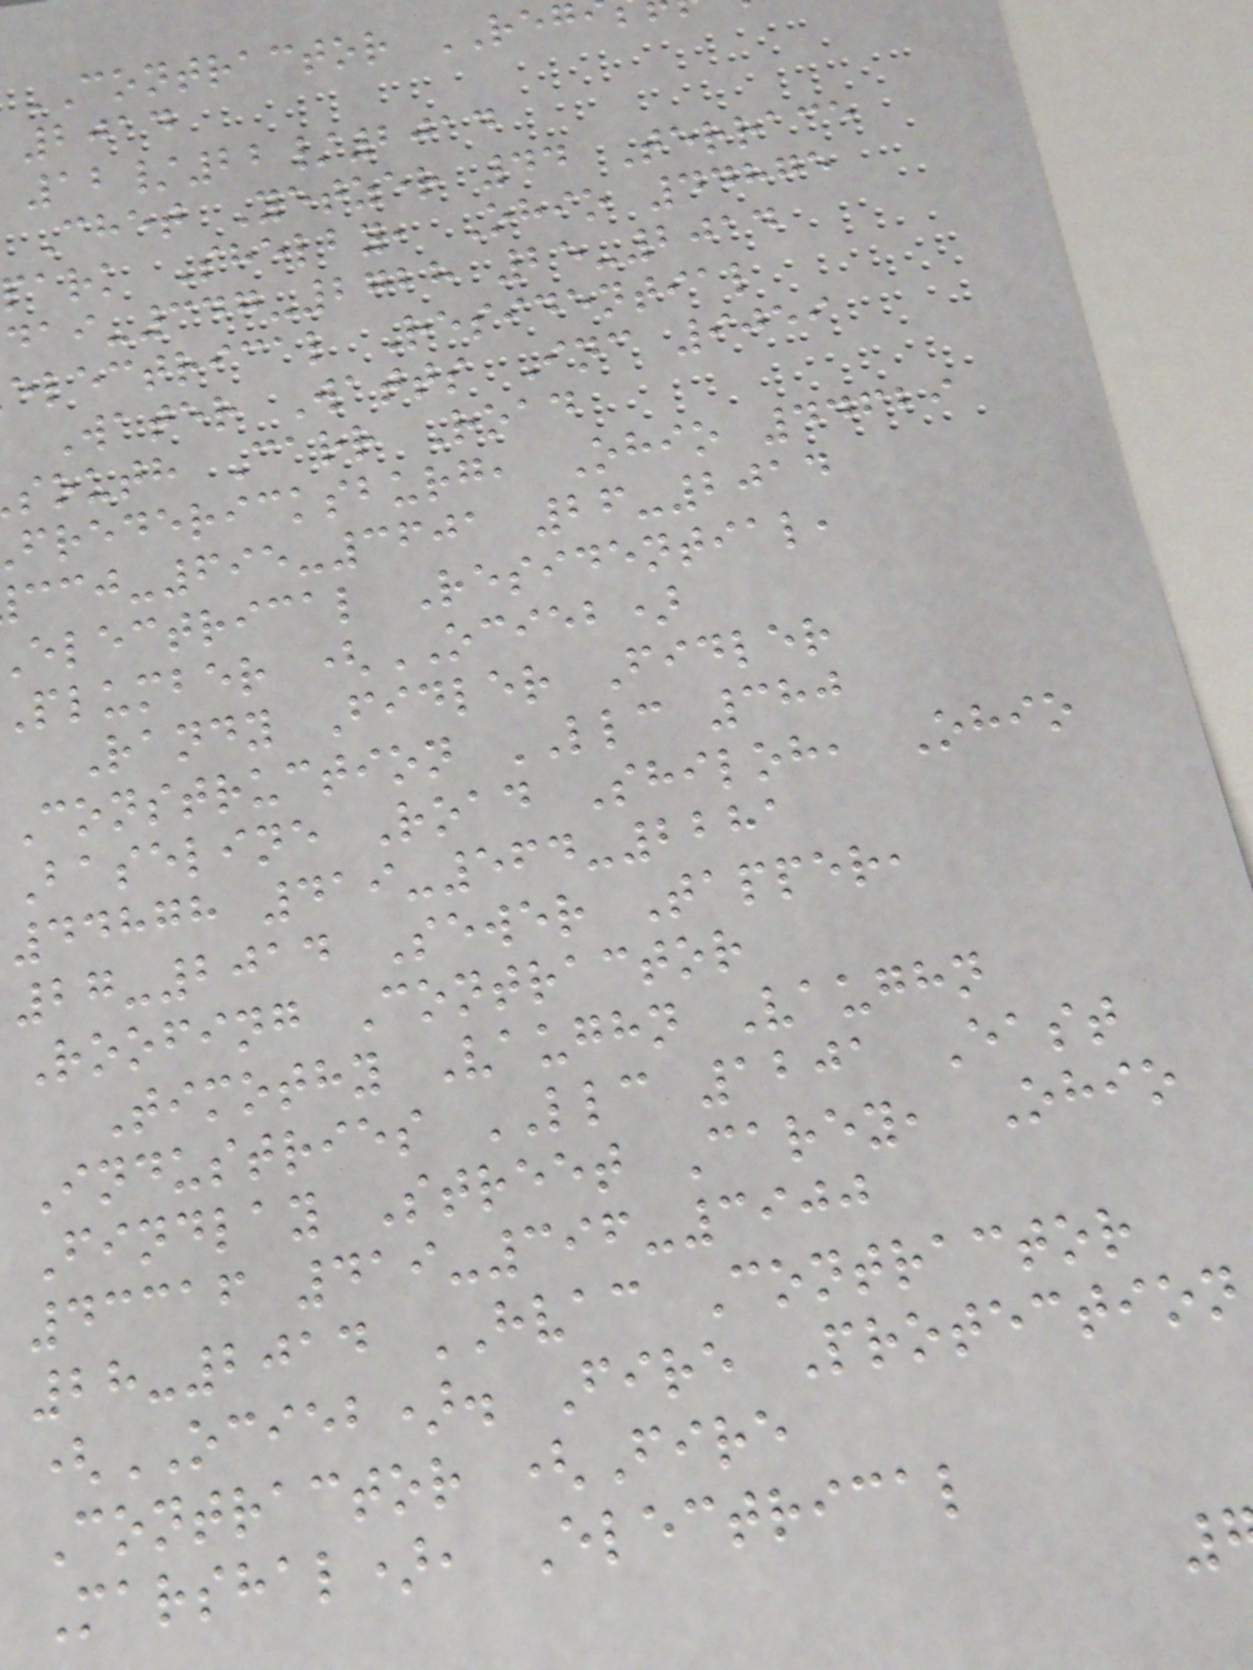CONTRACTOR REG
2014
12/22/2014
Chet Yetzer 44 Terrace
park Shelby, Ohio 44875
-347-2728 25-2014
electrical Residential
Water Watts Inc 9059
south Carr Road
fredericksburg, Ohio 44629
-695-3601 26-2014
electrical Residential,
plumber (OCIEB)
Randy Fidler Fidler
Construction LLC 380
Baseline Road Shiloh, Ohio
44878 419-564-2281
27-2014 Sewer Tapper,
Roofing Contractor
Timothy Vaughn Vaughn
Industries LLC 1201 East
Findlay Street Carey, Ohio
43316 419-396-3900
28-2014 HVAC Contractor
(OCIEB). Fire Protection
Contractor (Fire
Marshal), Electrical
